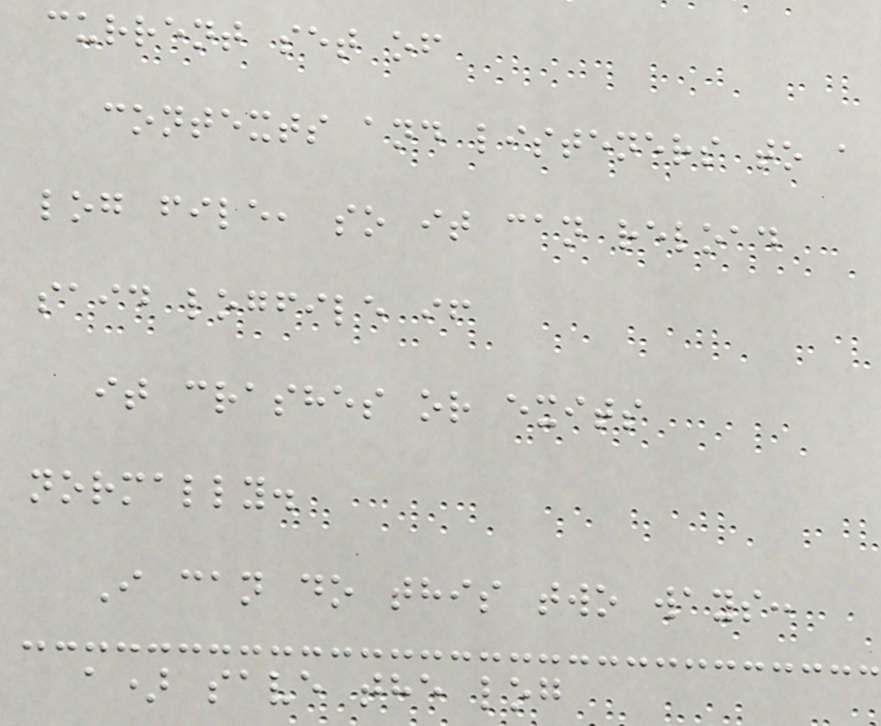current set of
contexts and listeners to a
log file, so it can reload
said logfile if
it crashes or exits
normally.
I can do this two ways:
a) save the log
